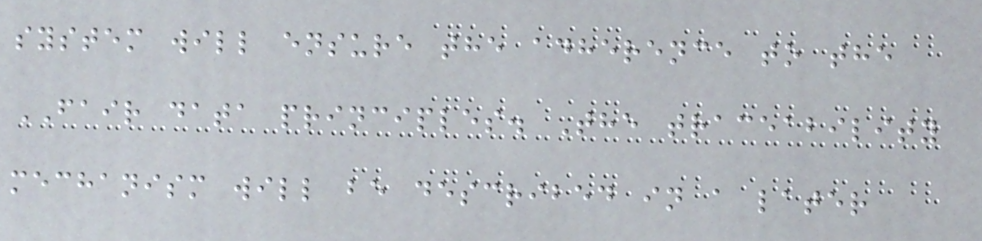system will ensure the adherence to the
FAIR data principles. The traceability
mechanism will be described in a later
